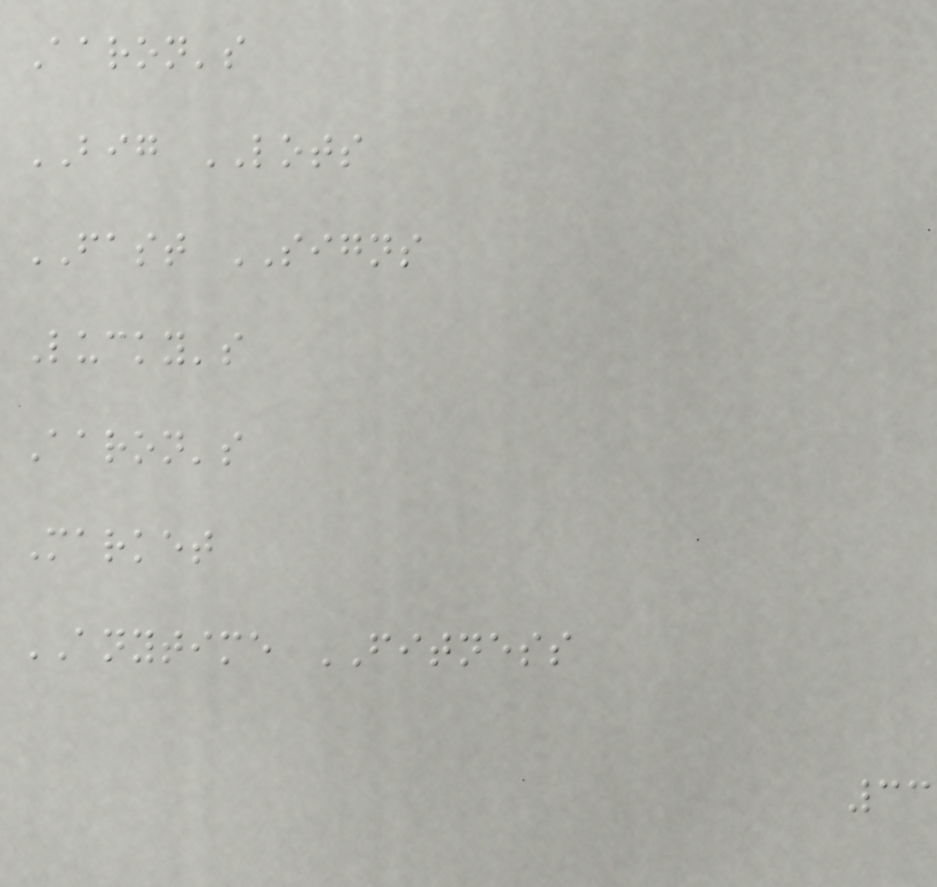Aaron's
BIG LOTS
FAST SIGNS
Lucky's
Aaron's
Market
ANYTIME FITNESS
33
